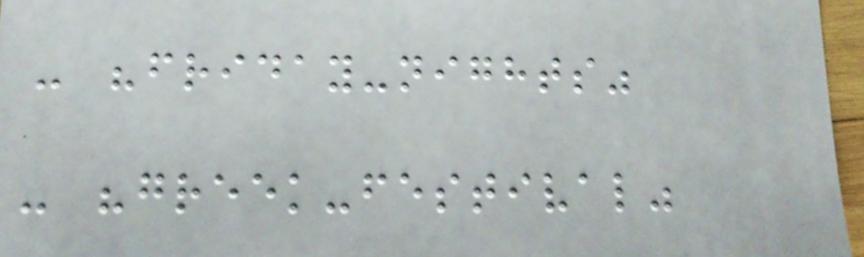- "friday-nights"
- "greek-festival"
